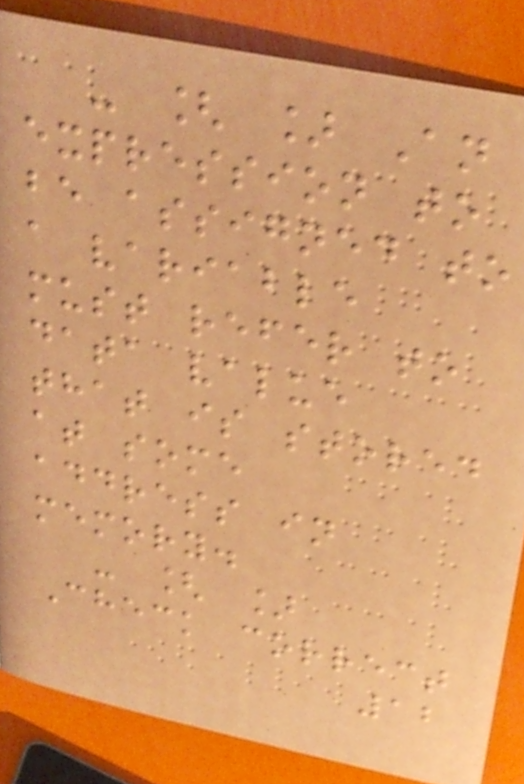- [ ] An
expression to
be assigned to
a variable
must refer to
data value
that is stored
at some
address in
memory.
- [ ]
Check correct
12
